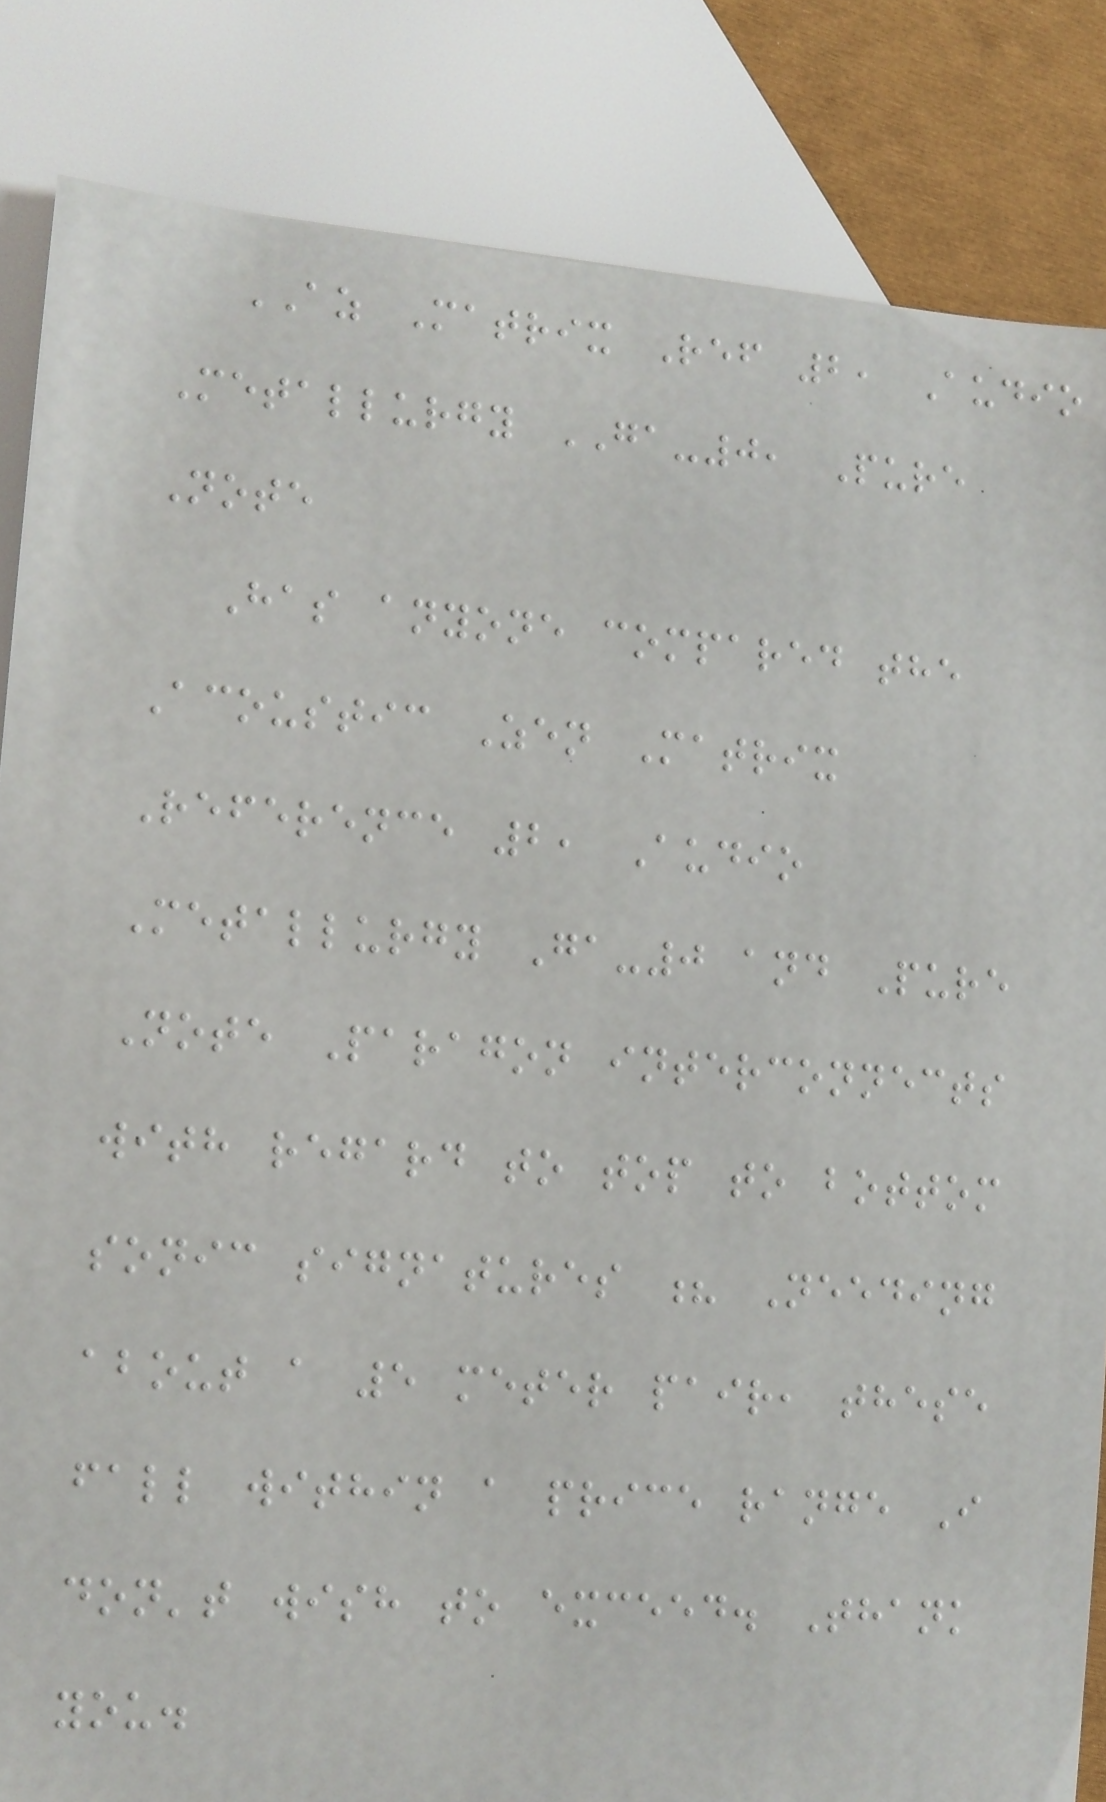AZ Matrix Ref 2, Audio
Metallurgy GA-0, Pure
Note
Has anyone compared the
Acoustic Zen Matrix
Reference 2, Audio
Metallurgy Ga-0 and Pure
Note Paragon interconnects
with regard to top to bottom
sonic signatures ? Needing
about a 5 meter pair, these
fall within a price range I
don't wish to exceed. Thank
you.
